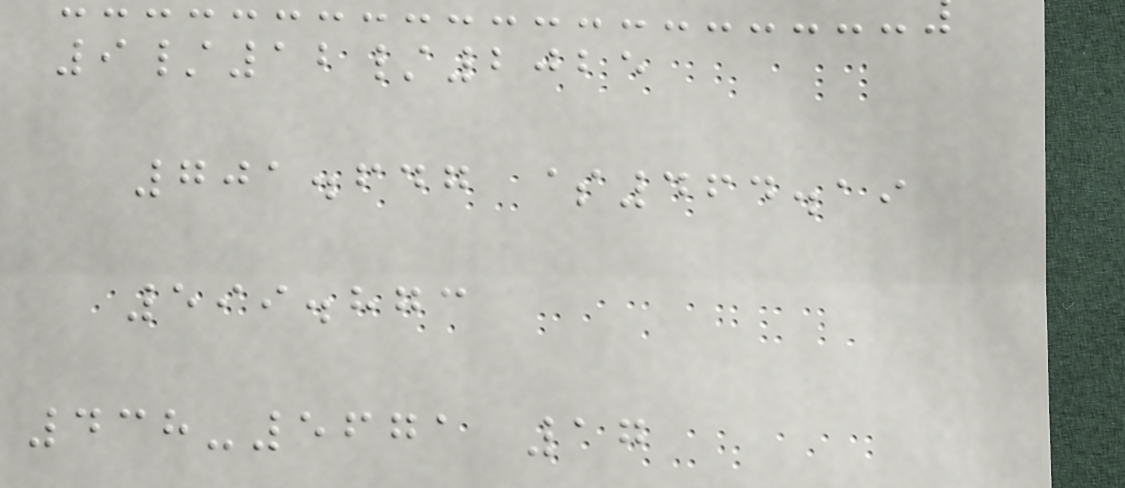9/12/2025
701.647 $464.19
599.873
438-5671 17
